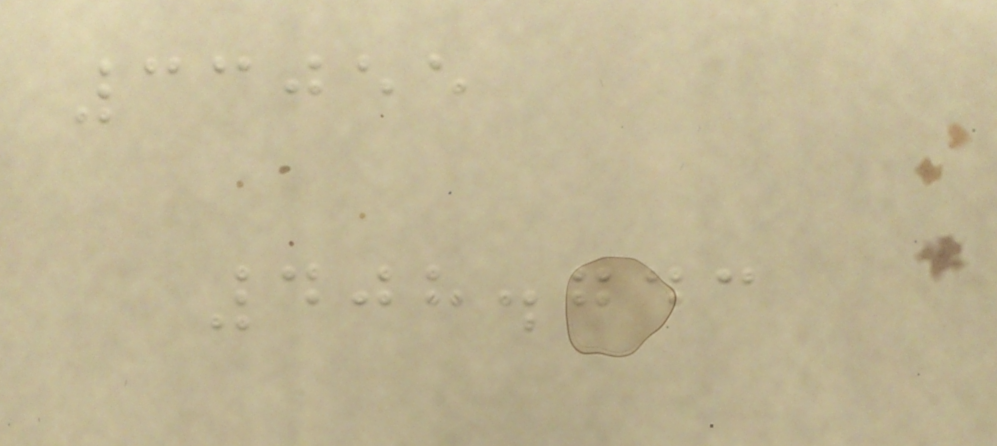33055
408.743
